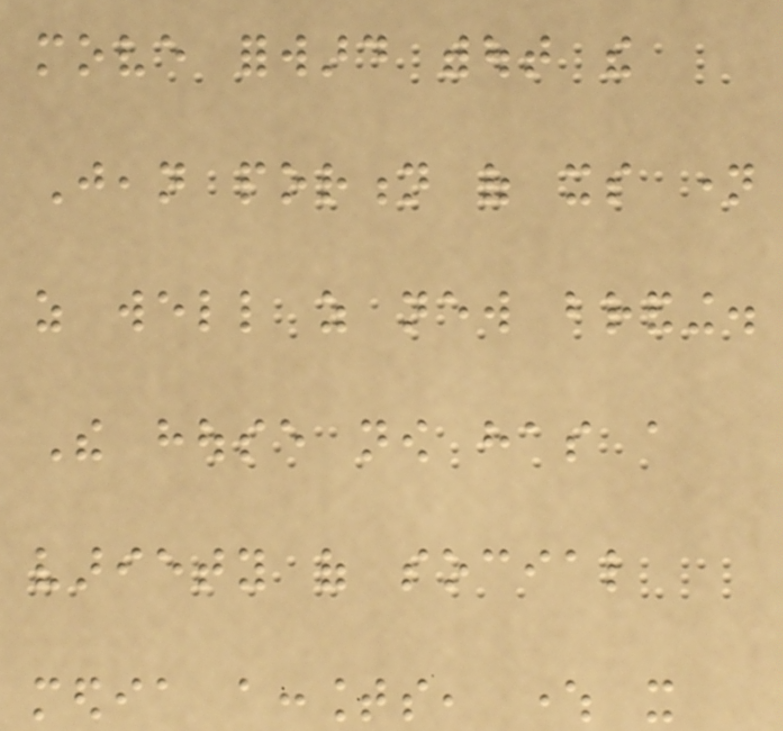move forward without the
Jean portion of its name
as well as new branding.
The house now has a
variety of social
media accounts, where it
